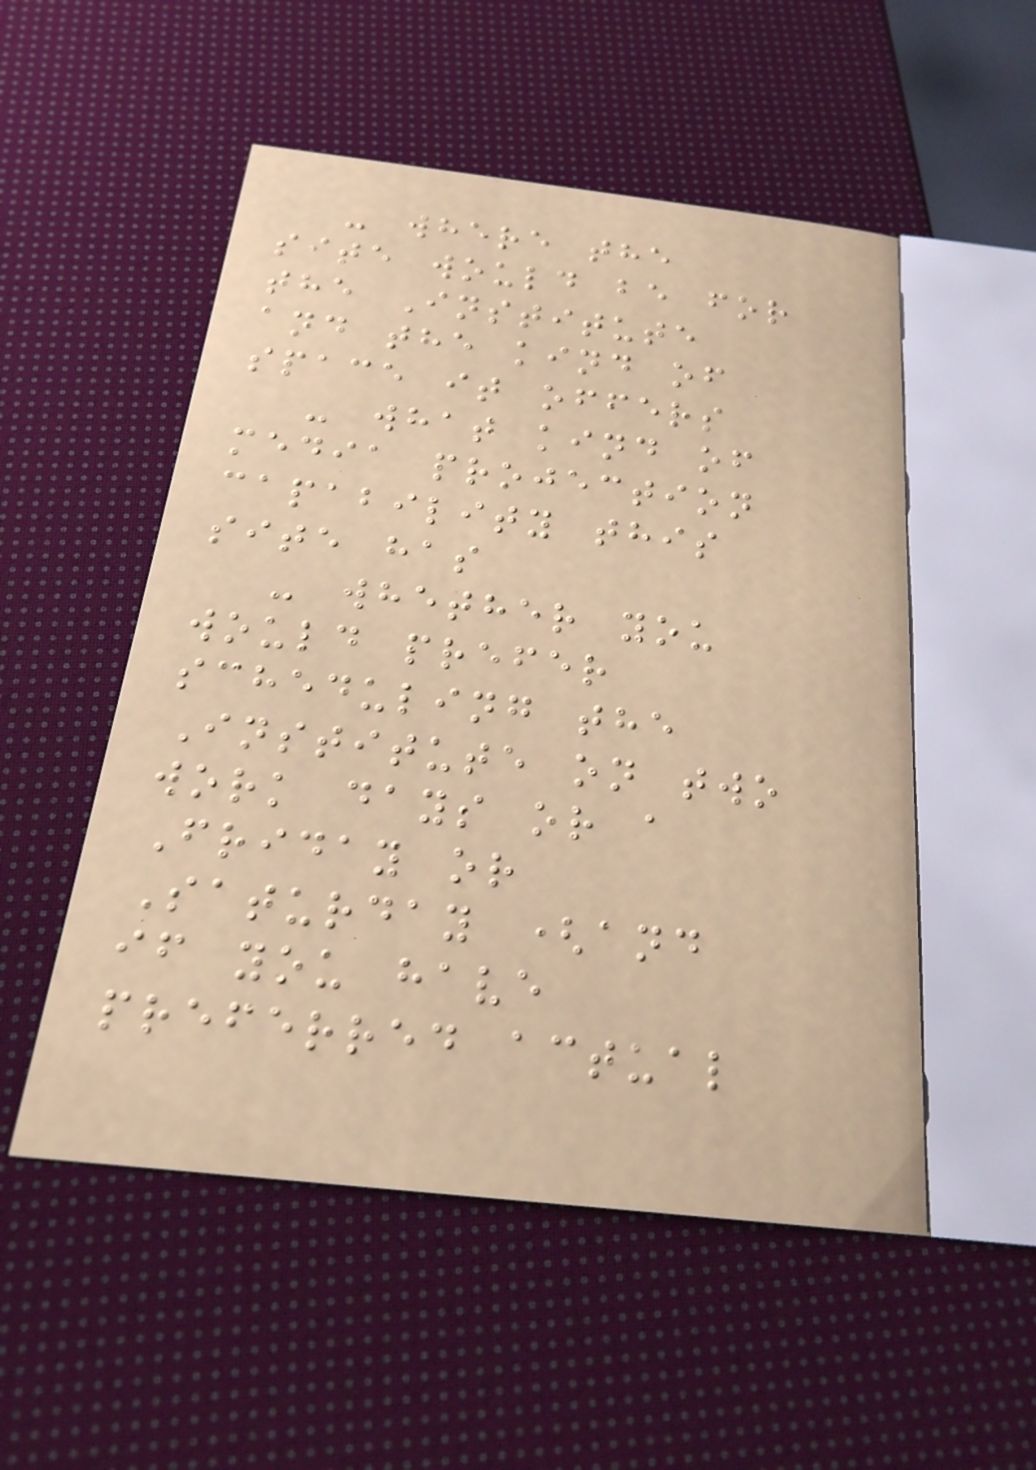- where the
site would be for
the Institute
and the kind of
space it offers
- what kind of
media projection
capability this
site has
- whether you
would prefer
scheduling the
Institute on two
work days or a
Friday or
Saturday (and
if you have
preferred actual
